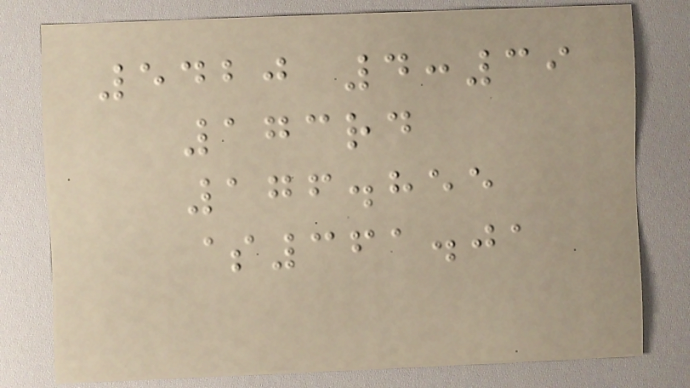5420 4:39
173rd
176.855
$361.01
